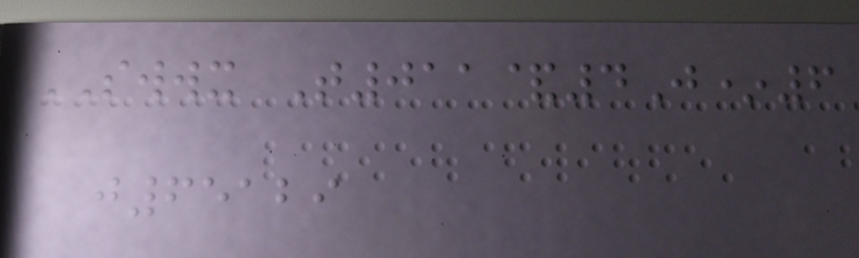SWWX T011&4J*6
j65129
